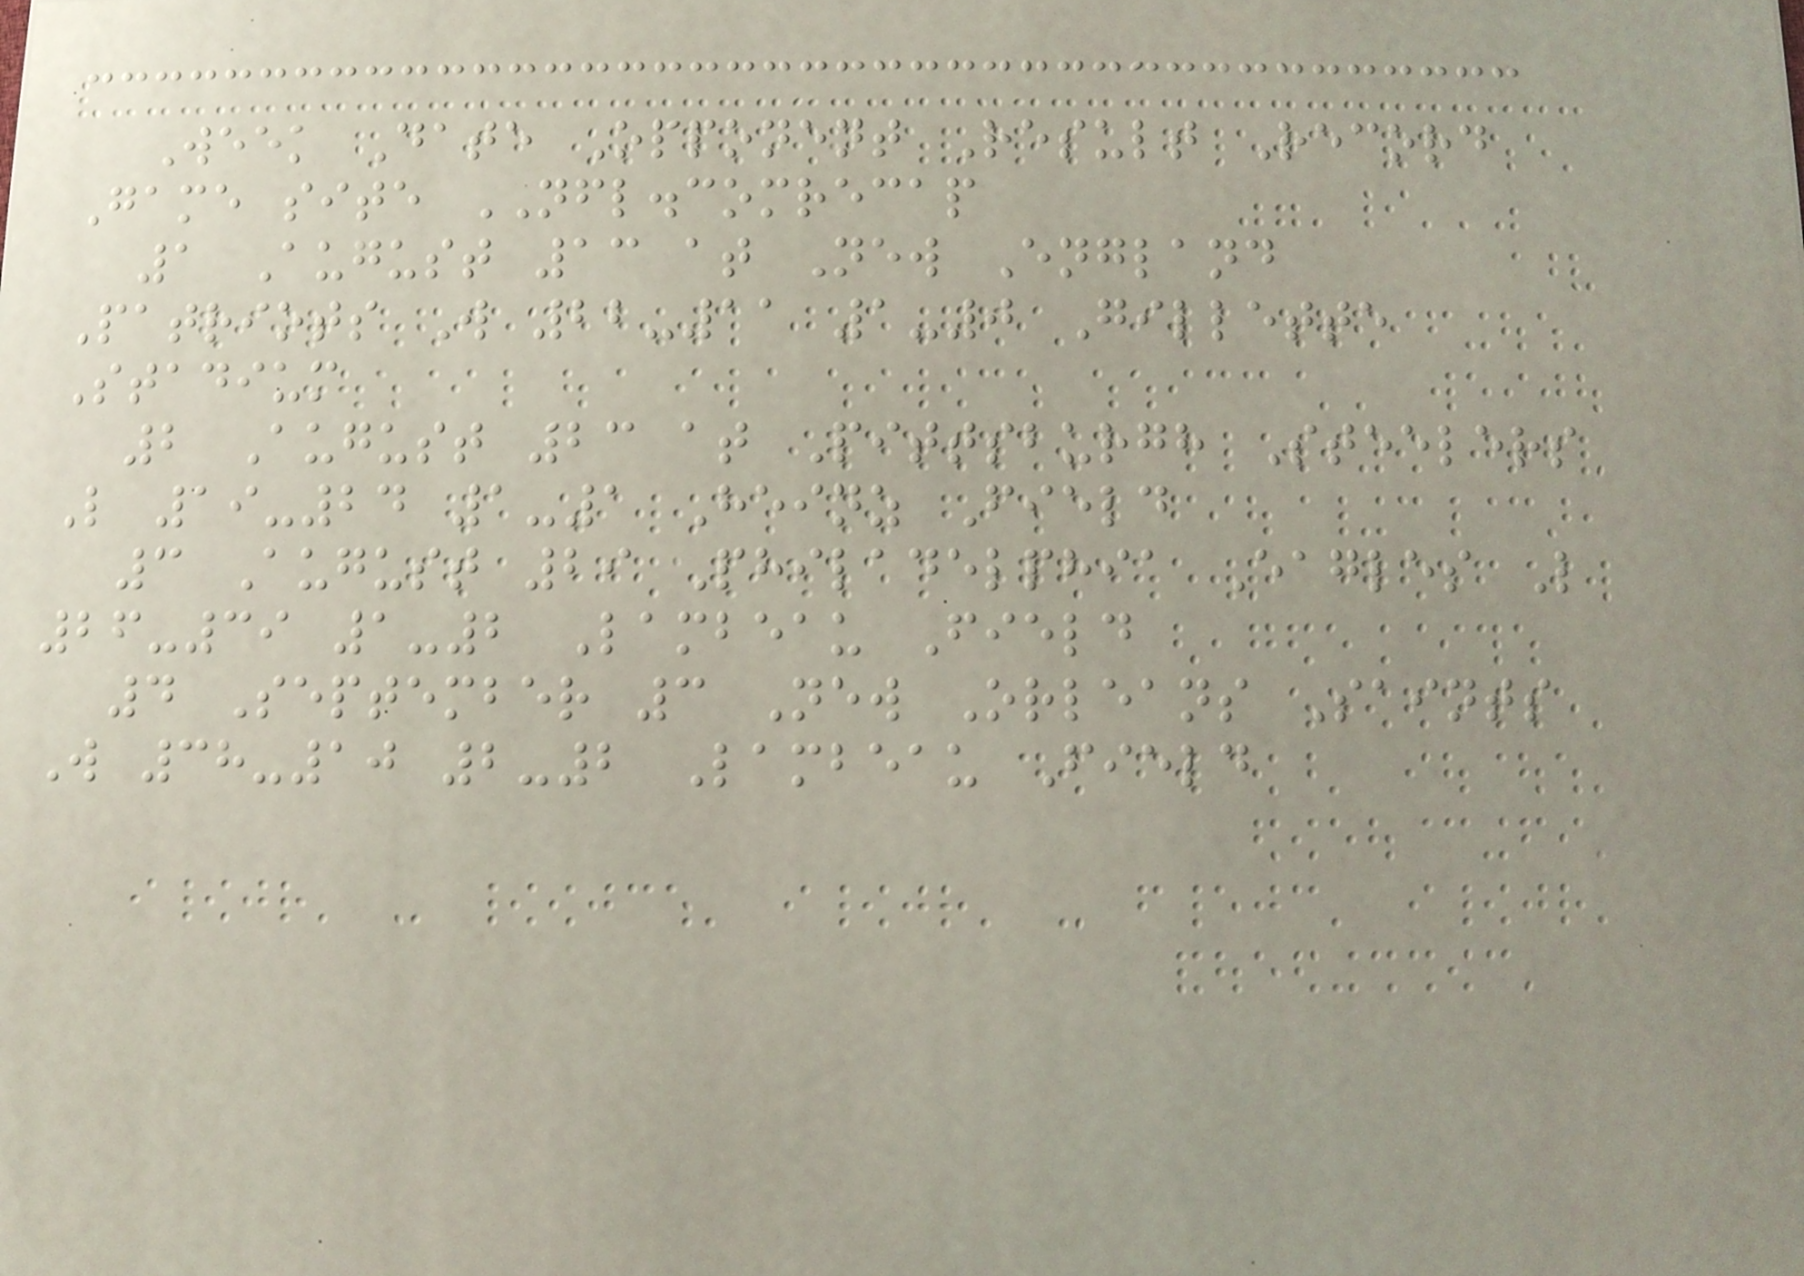Week Date Opponent Result Record
Game site NFL.comrecap
1 August 13 at New England
Patriots W 22-11 1-0 Gillette
Stadium
2 August 23 at Pittsburgh Steelers
L 19-24 1-1 Heinz Field
3 August 29 Philadelphia Eagles L
26-39 1-2 Lambeau Field
4 September 3 New Orleans Saints
W 38-10 2-2 Lambeau Field
